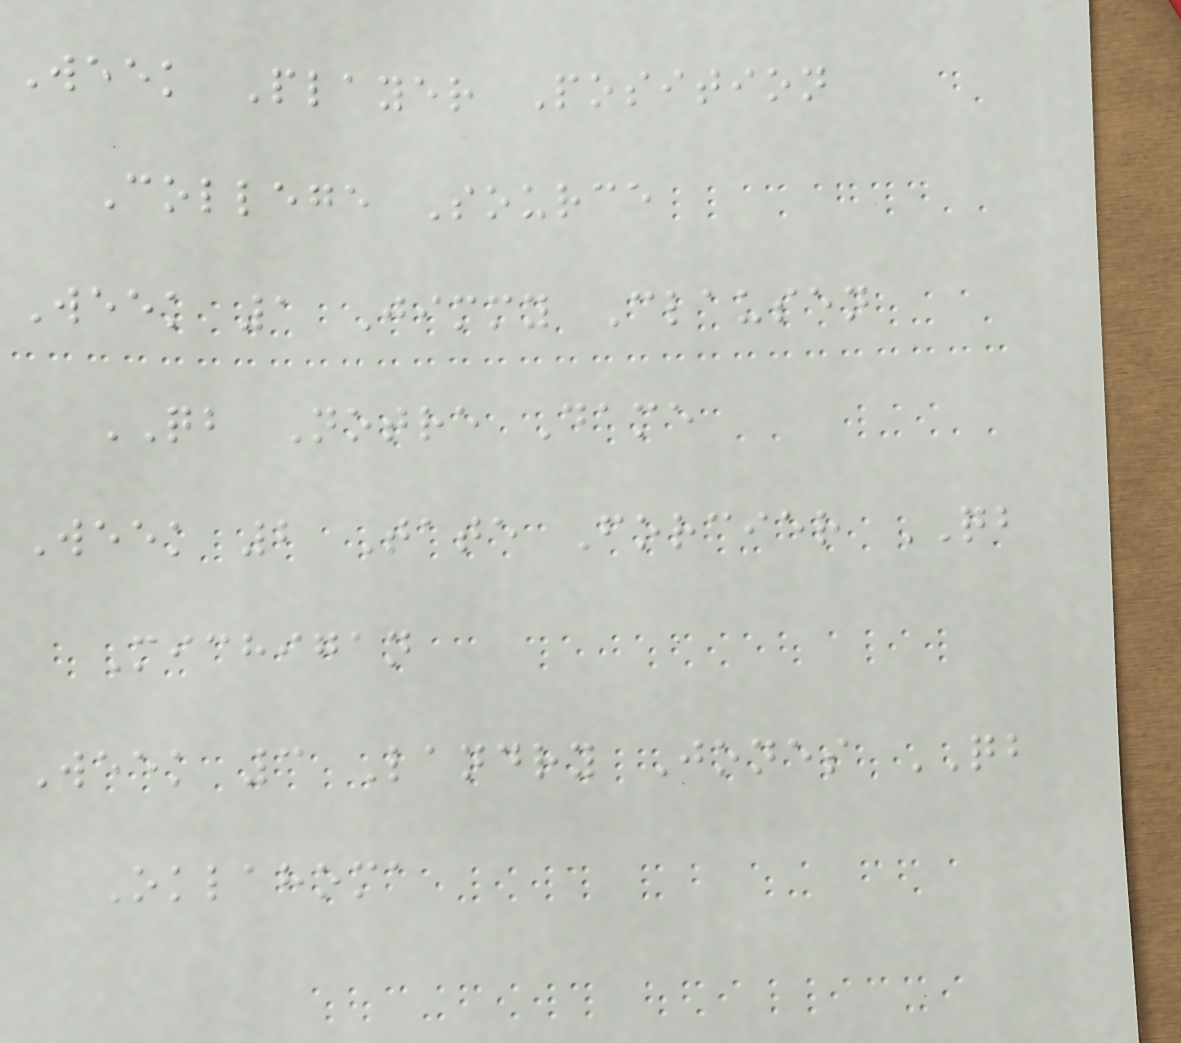Week Player Position
College Source
Week 1 Jimmy Clausen
QB Notre Dame
Week 2 Tate Forcier QB
Michigan
Week 3 Landry Jones QB
Oklahoma
